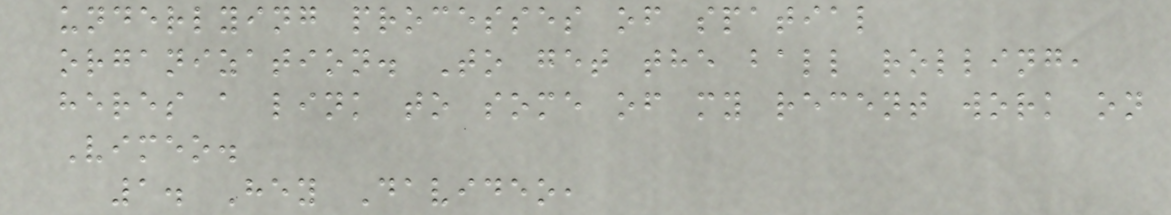underlying processes of spatial
organization. To get the ball rolling,
heres a link to some of my recent work on
Vimeo.
1. Hey Davideo,
